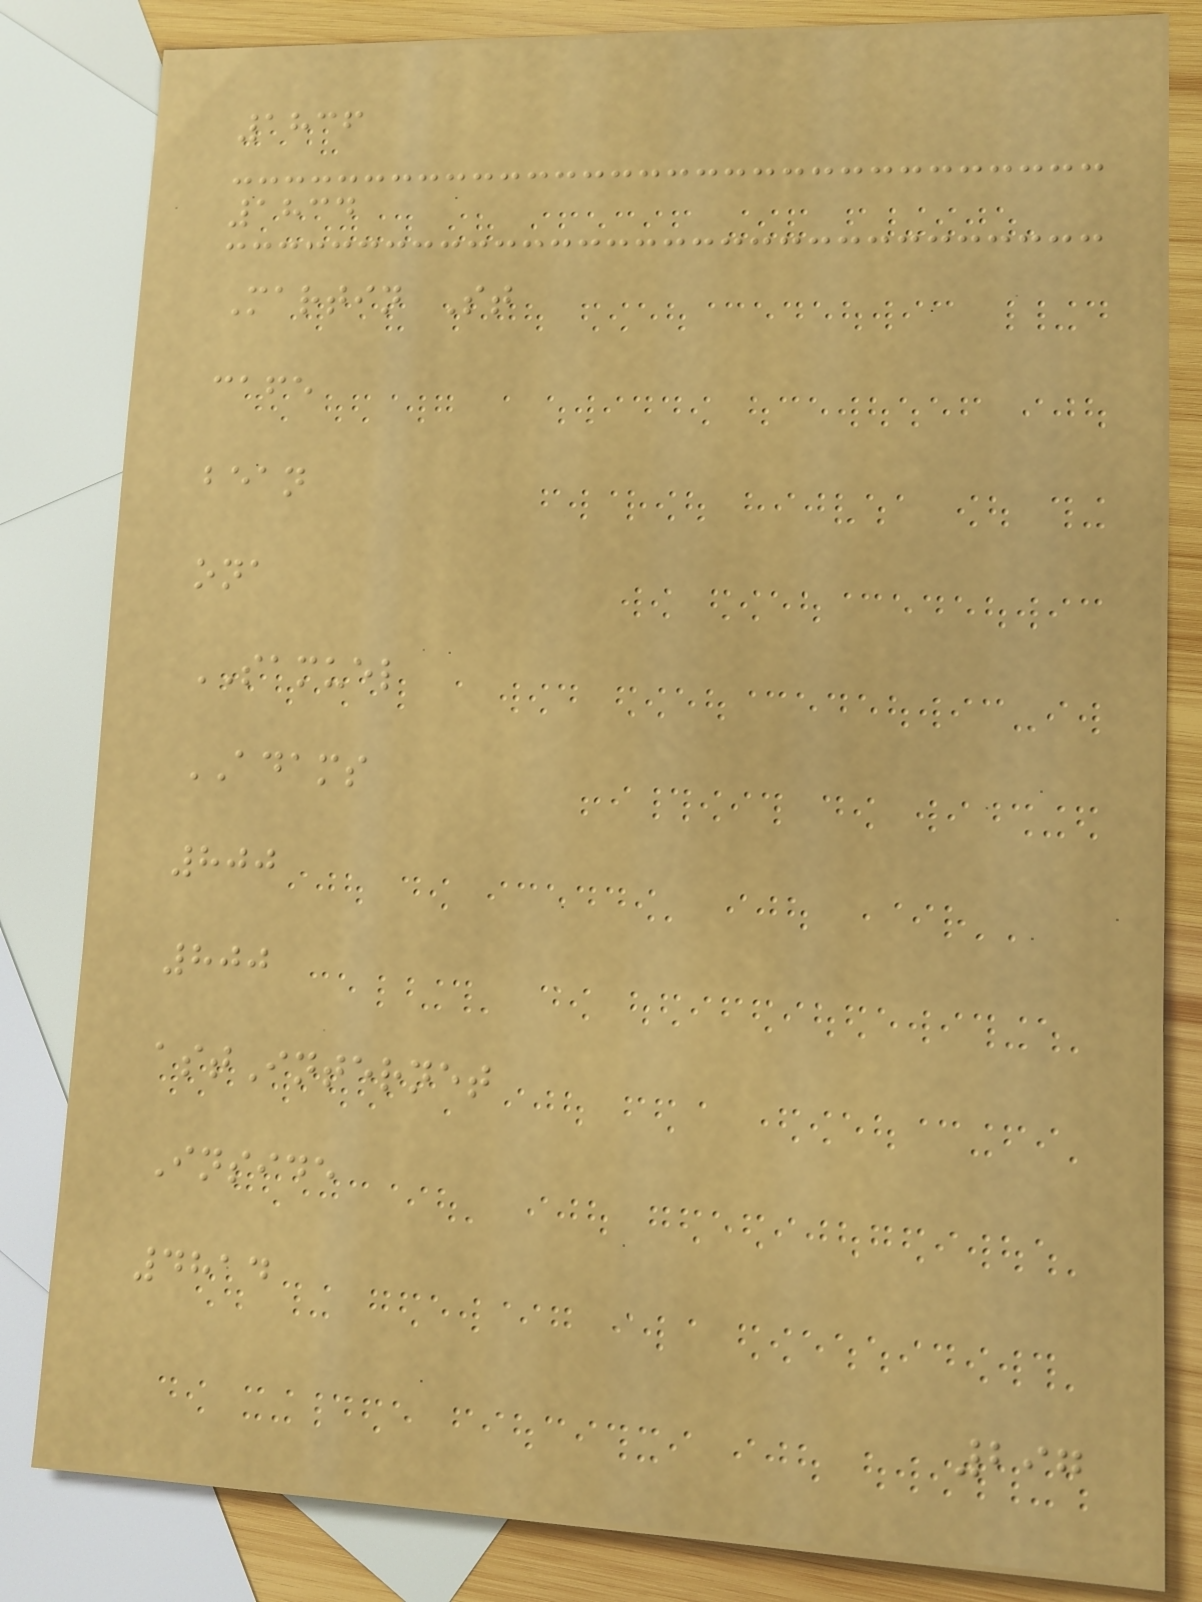1836
1834
Martin St
cafe
bean
ona
SAMUEL
ADAMS
800
800
astInternet
Inside
4814
297
